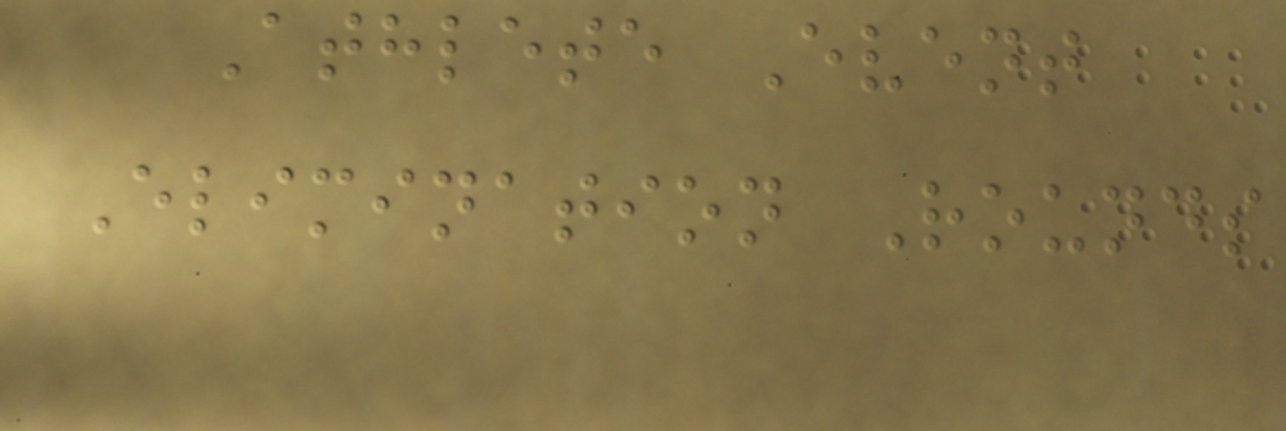Athlete Event
Elimination Rounds
